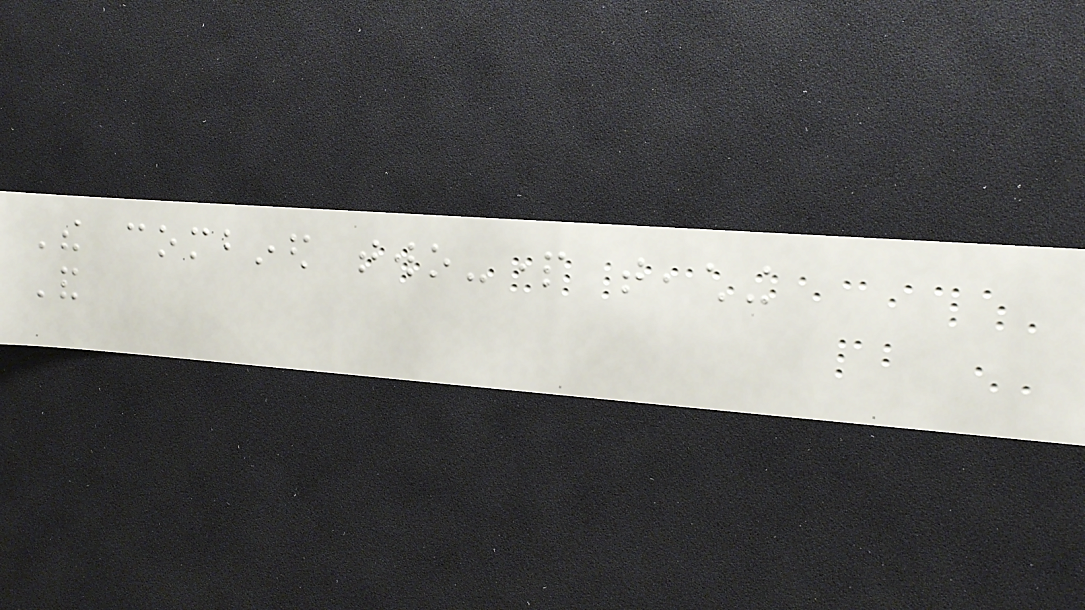The combined two-part teaching
And
